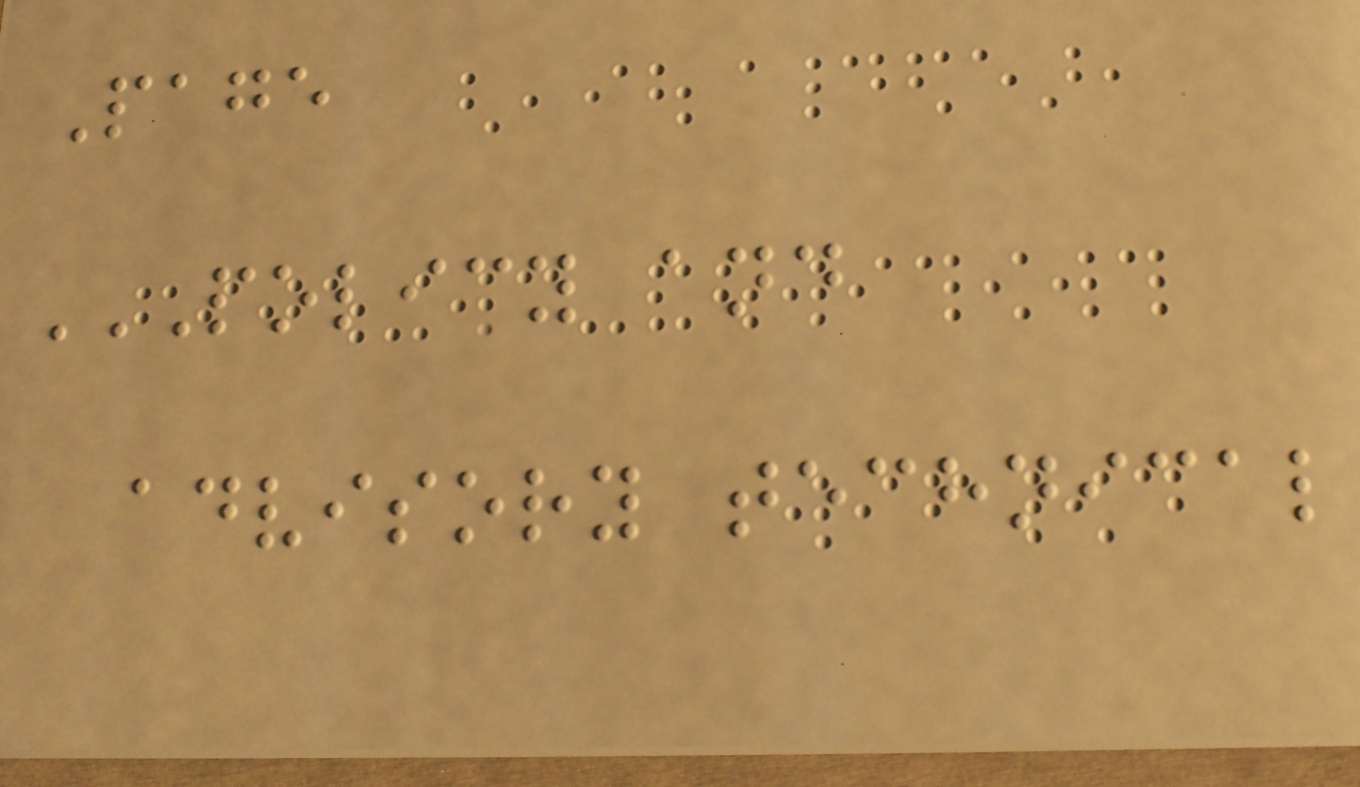Page
POLICY AND
ADVISORY TECHNICAL
